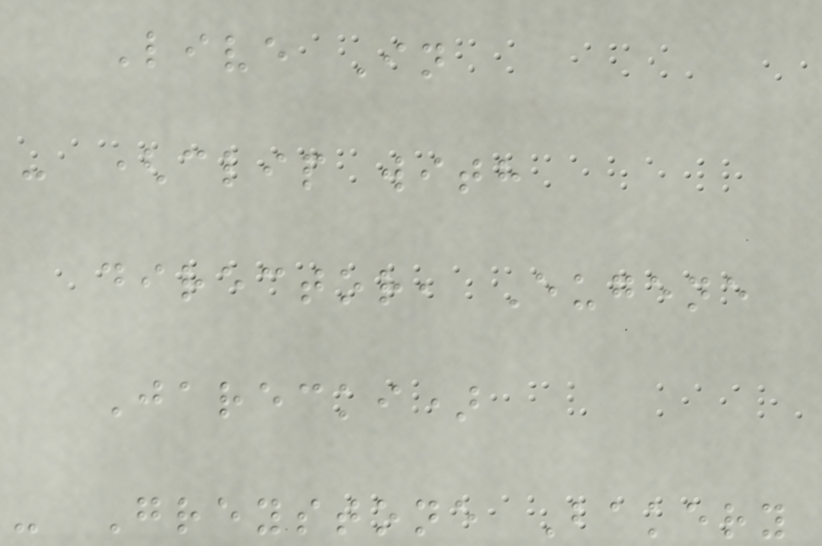Live In
- (clip with
director, Eugene
Jarecki)
- Greystone Bakery
